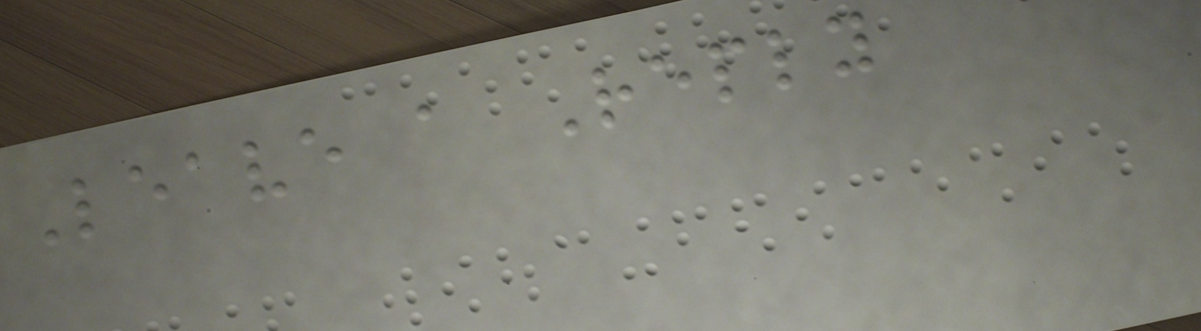Leave a Reply
